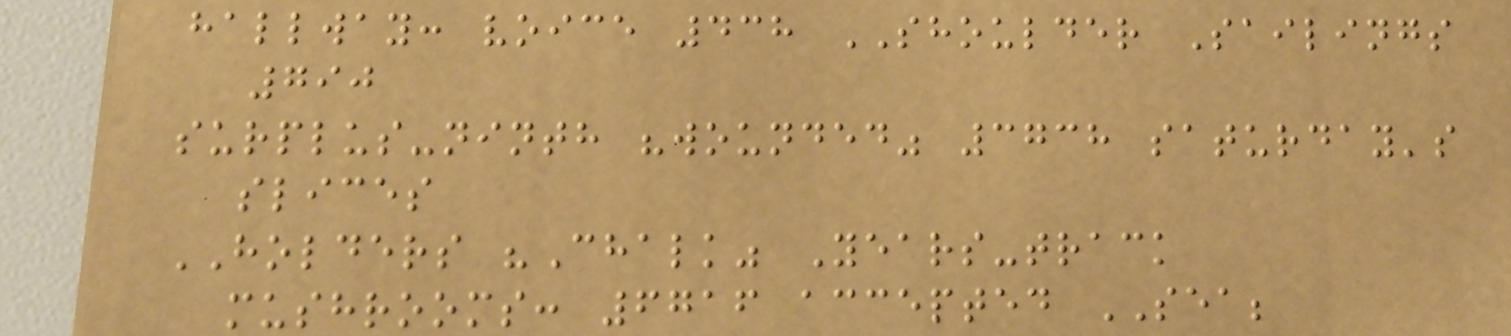hallway: voice 438 SHOULDER Sailings
790
surplus-ninth "wounded" 3738 saturday's
slices
HOLDERS "Chalk" Years-track
mushrooms: 6716 accepted SEA;
